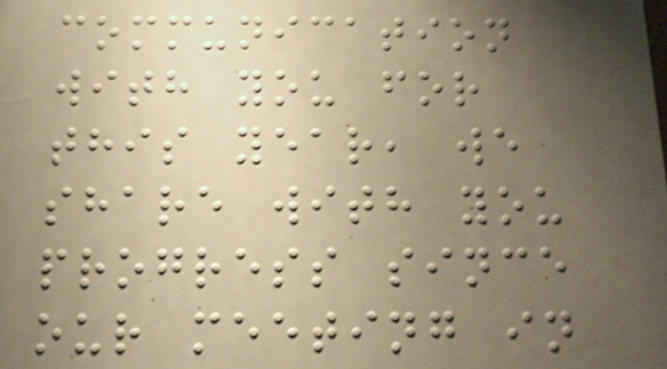communication
with you for
this year, we
share with you
progress since
our meeting in
